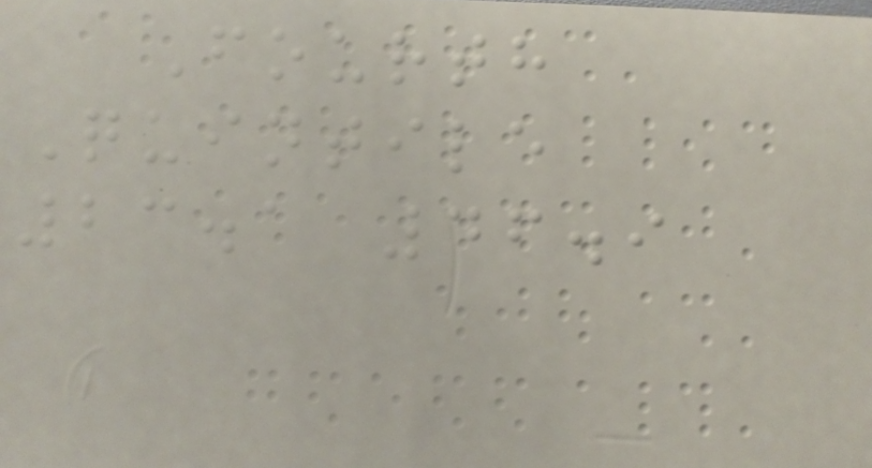Fourth
Quintile
23.1 46.9
